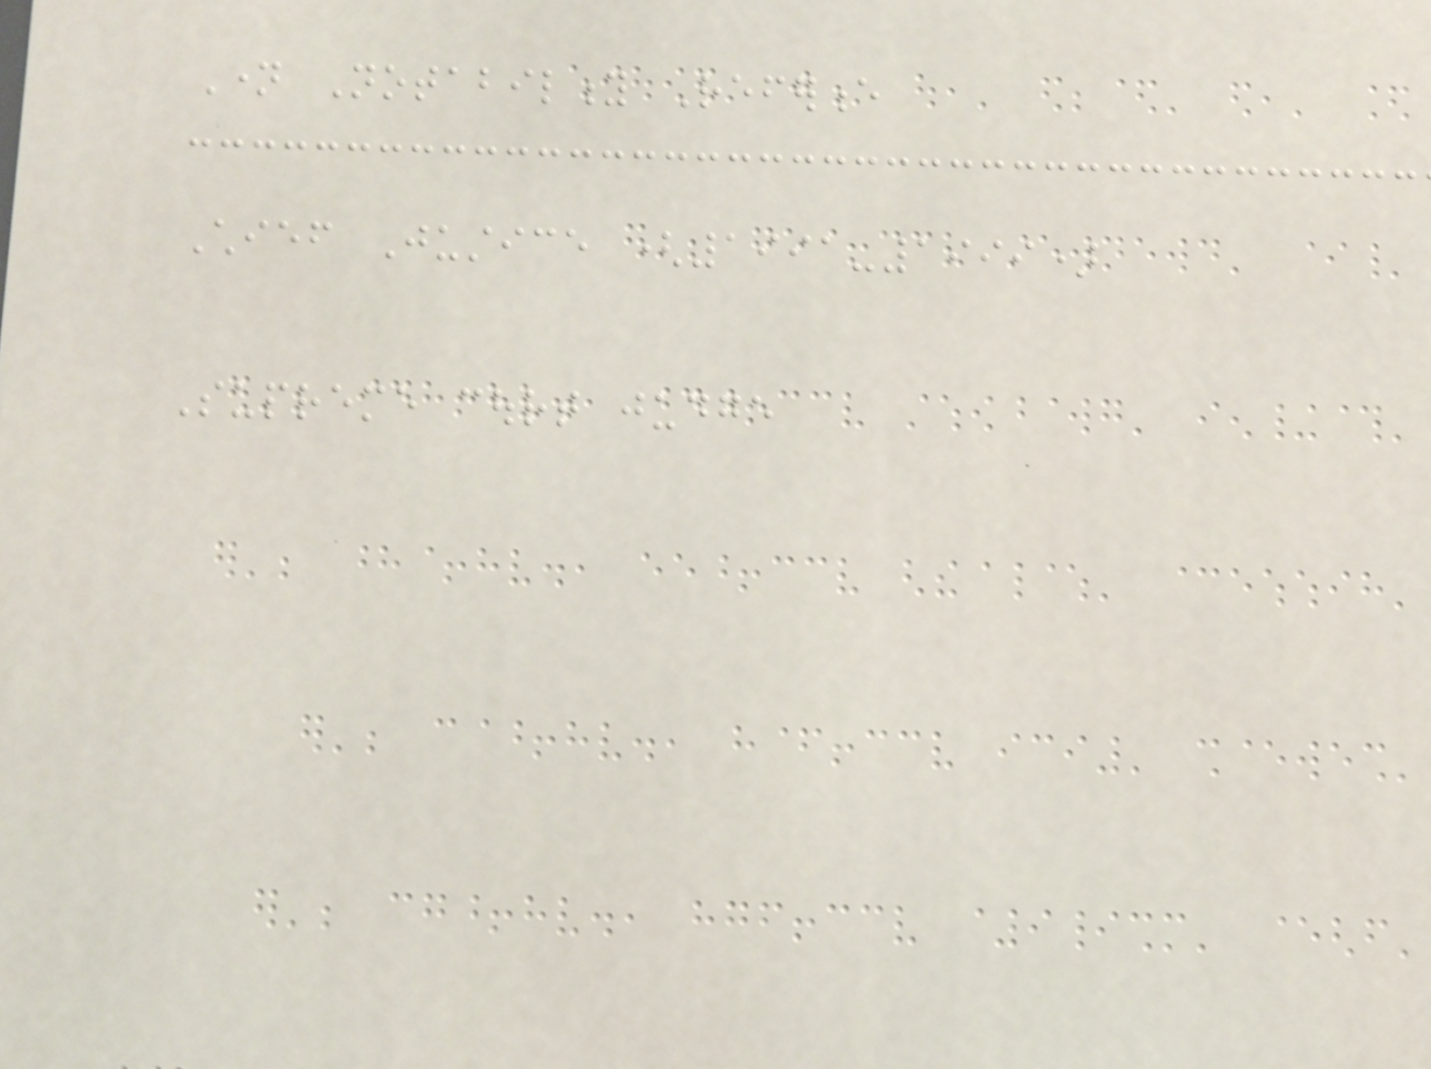Name Notability Reference
Chief Justice (1991-1999)
Supreme court judge
